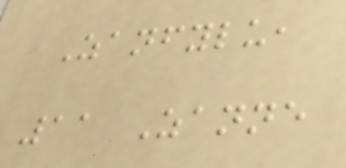Zanfylu,
11 Zanne
